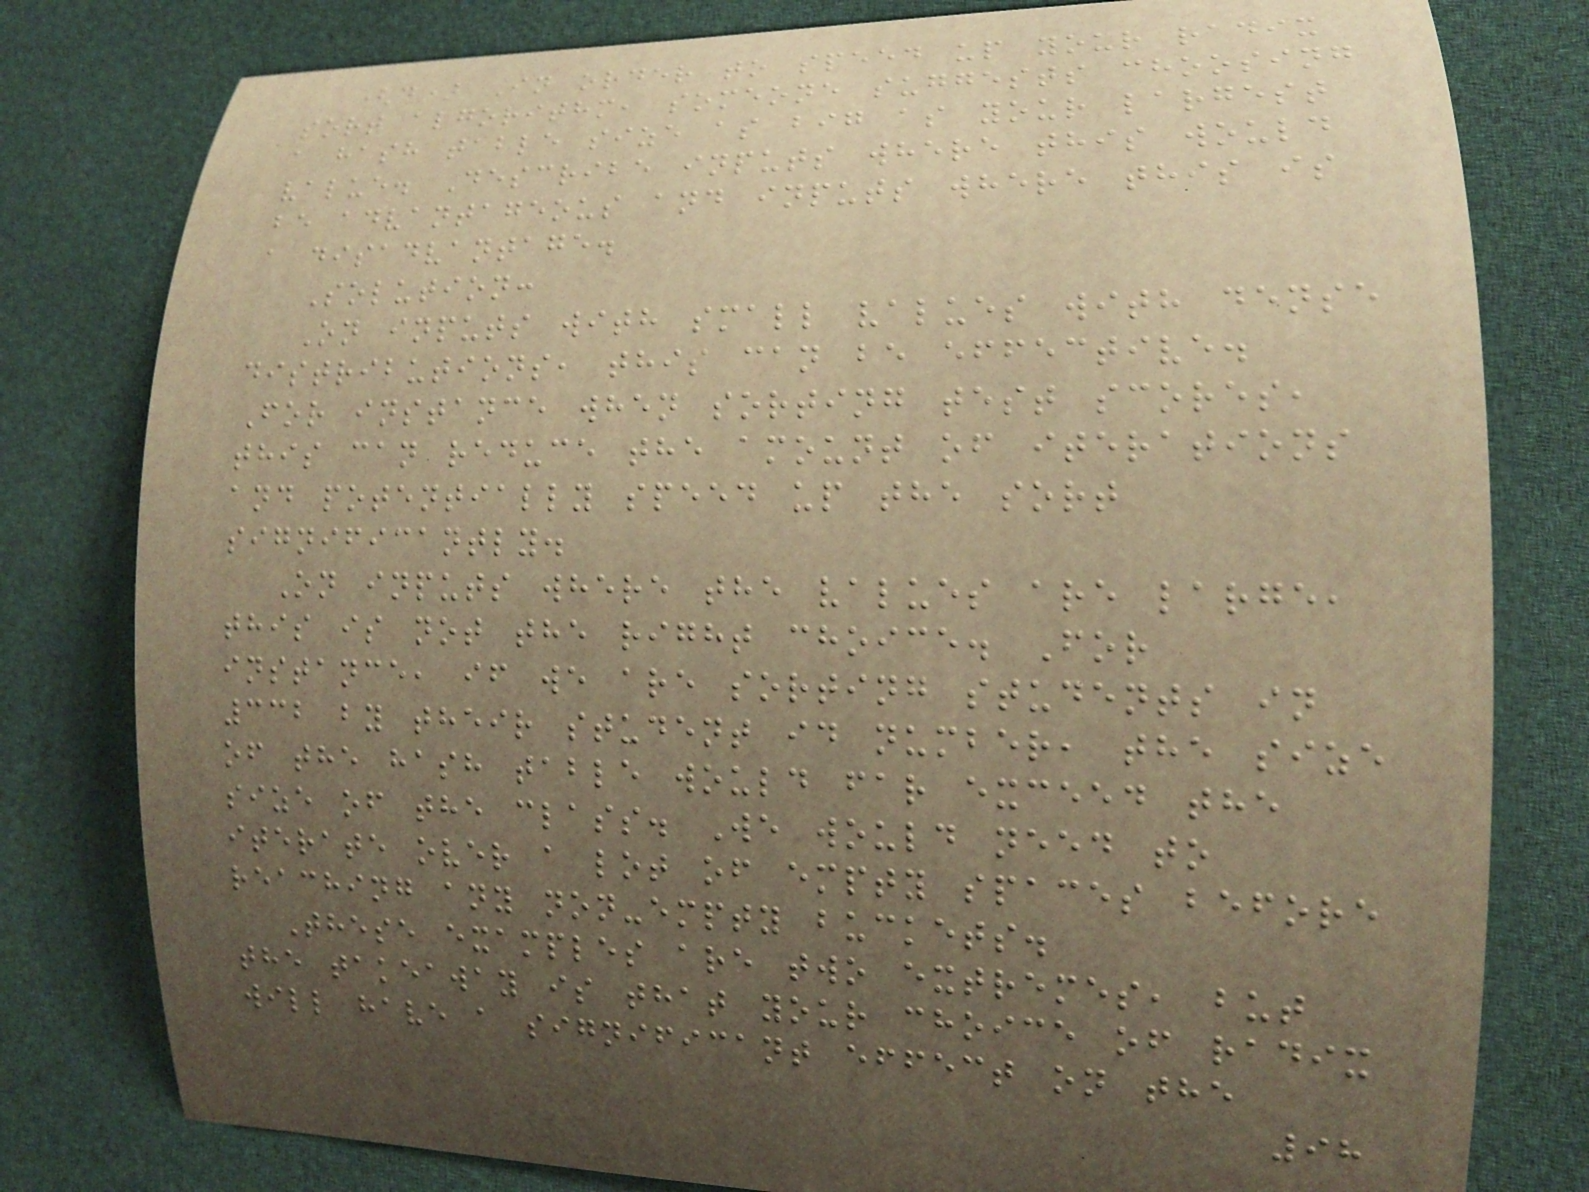(d) In order to speed up your radix
sort algorithm, someone suggests choosing
a hash table size as big as your largest
value. Describe inputs where this would
be advantageous and inputs where this is
a disadvantage.
Solution:
On inputs with small values with dense
distributions, this can be effective.
For instance when sorting test scores,
this can reduce the amount of iterations
and potentially speed up the sort
significantly.
On inputs where the values are large,
this is not the right choice. For
instance, if we are sorting students in
332 by their student id number, the size
of the hash table would far exceed the
size of the class. We would need to
iterate over a lot of empty spaces before
reaching any non-empty buckets.
These examples are two extremes, but
the takeaway is that your choice of radix
will have a significant effect on the
98
